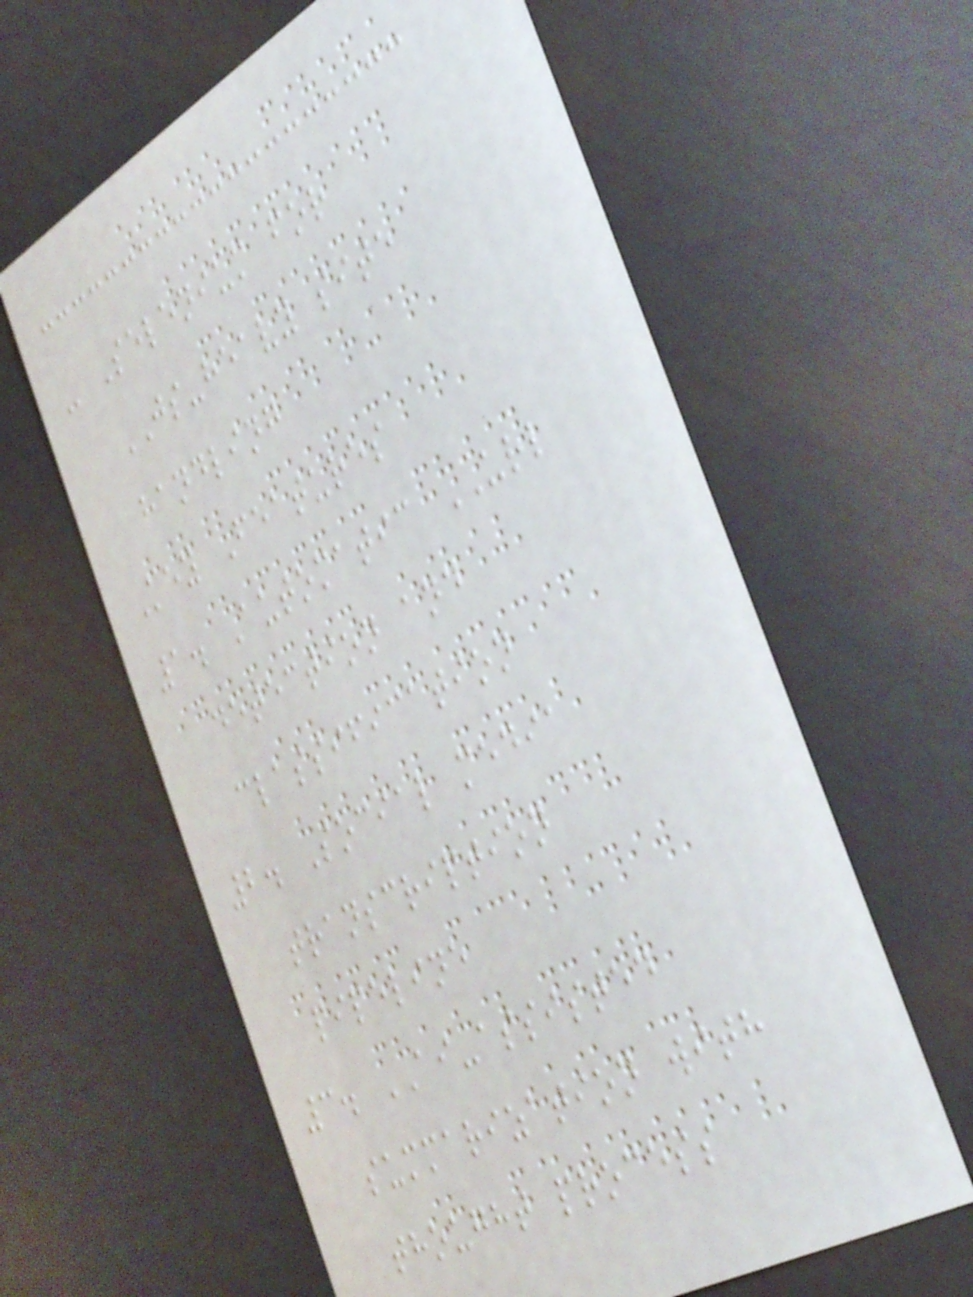- Selenium for
JS-heavy site
handling
Key Features
1. Automatic URL
detection and
classification
2. Social media
transcription
pipeline
3. AI-assisted
summarization with
thought process
